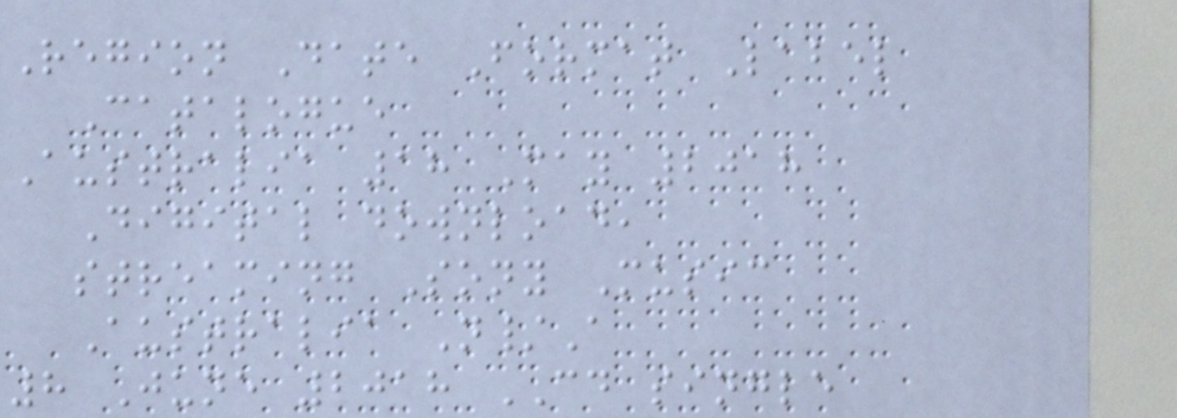Region Date Format Label
Catalogue
Australia 18 May 2018
Digital download,
streaming Sony Music
Australia N/A
8 June 2018 CD single
